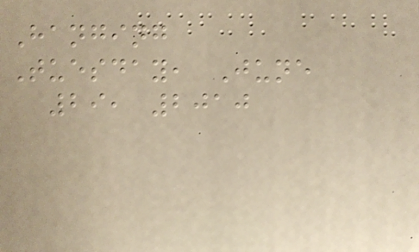Hanging
Tuesday, June
29, 2010
